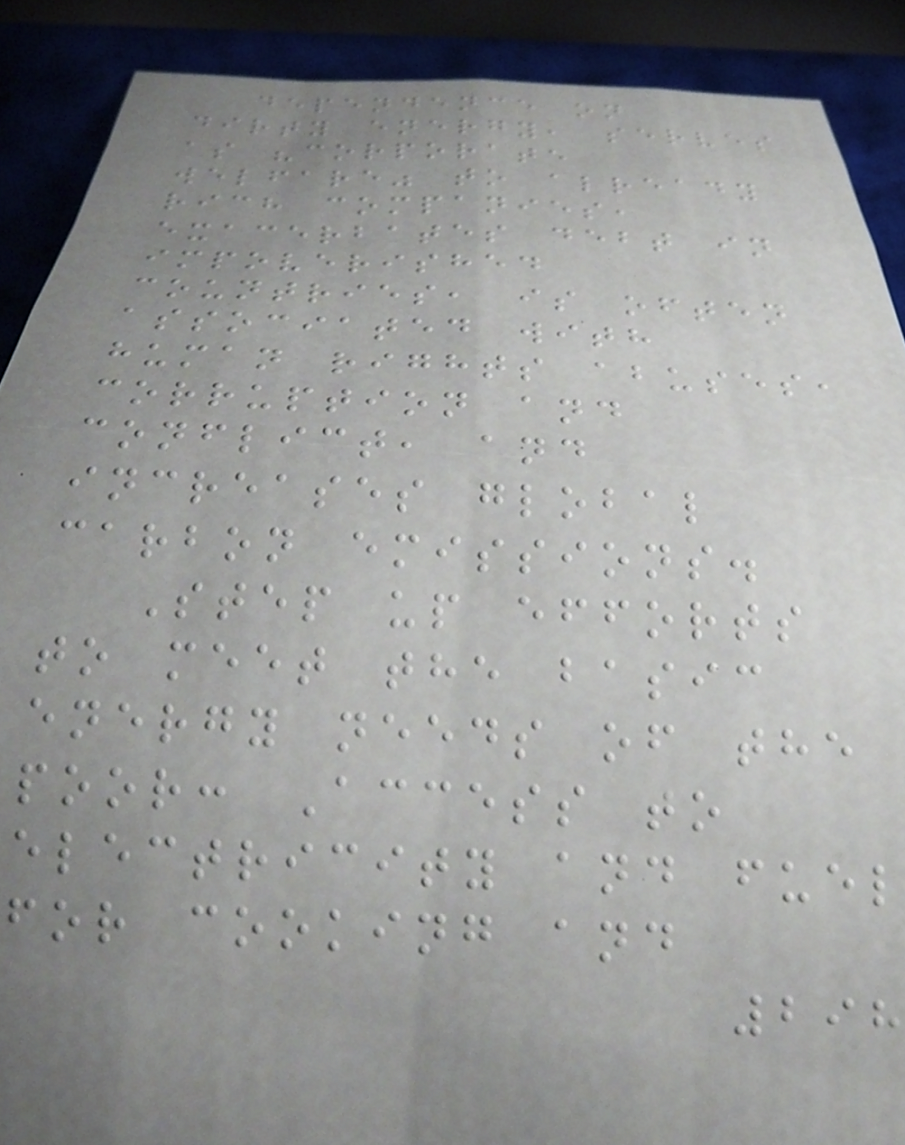dependence on
dirty energy, serves
as "corporate
welfare" to already
rich companies,
exacerbates debt in
impoverished
countries, is often
associated with
human rights abuses,
corruption and
conflict, and
increases global
carbon emissions.
Step up efforts
to meet the basic
energy needs of the
poor: Access to
electricity and fuel
for cooking and
298
